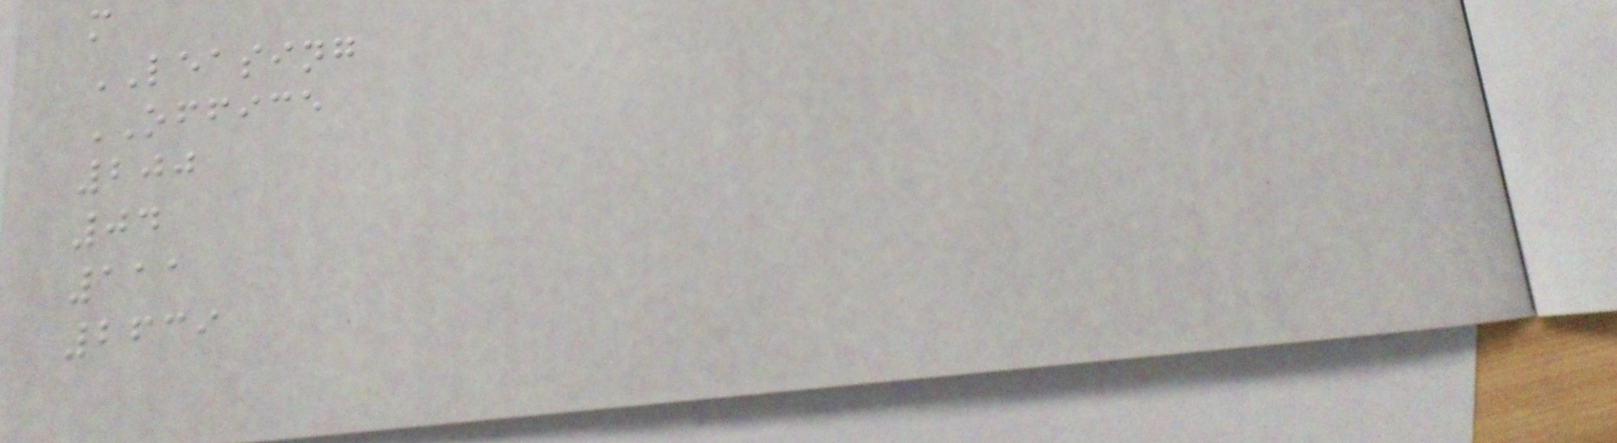m
LEASING
OFFICE
200
04
111
2639
